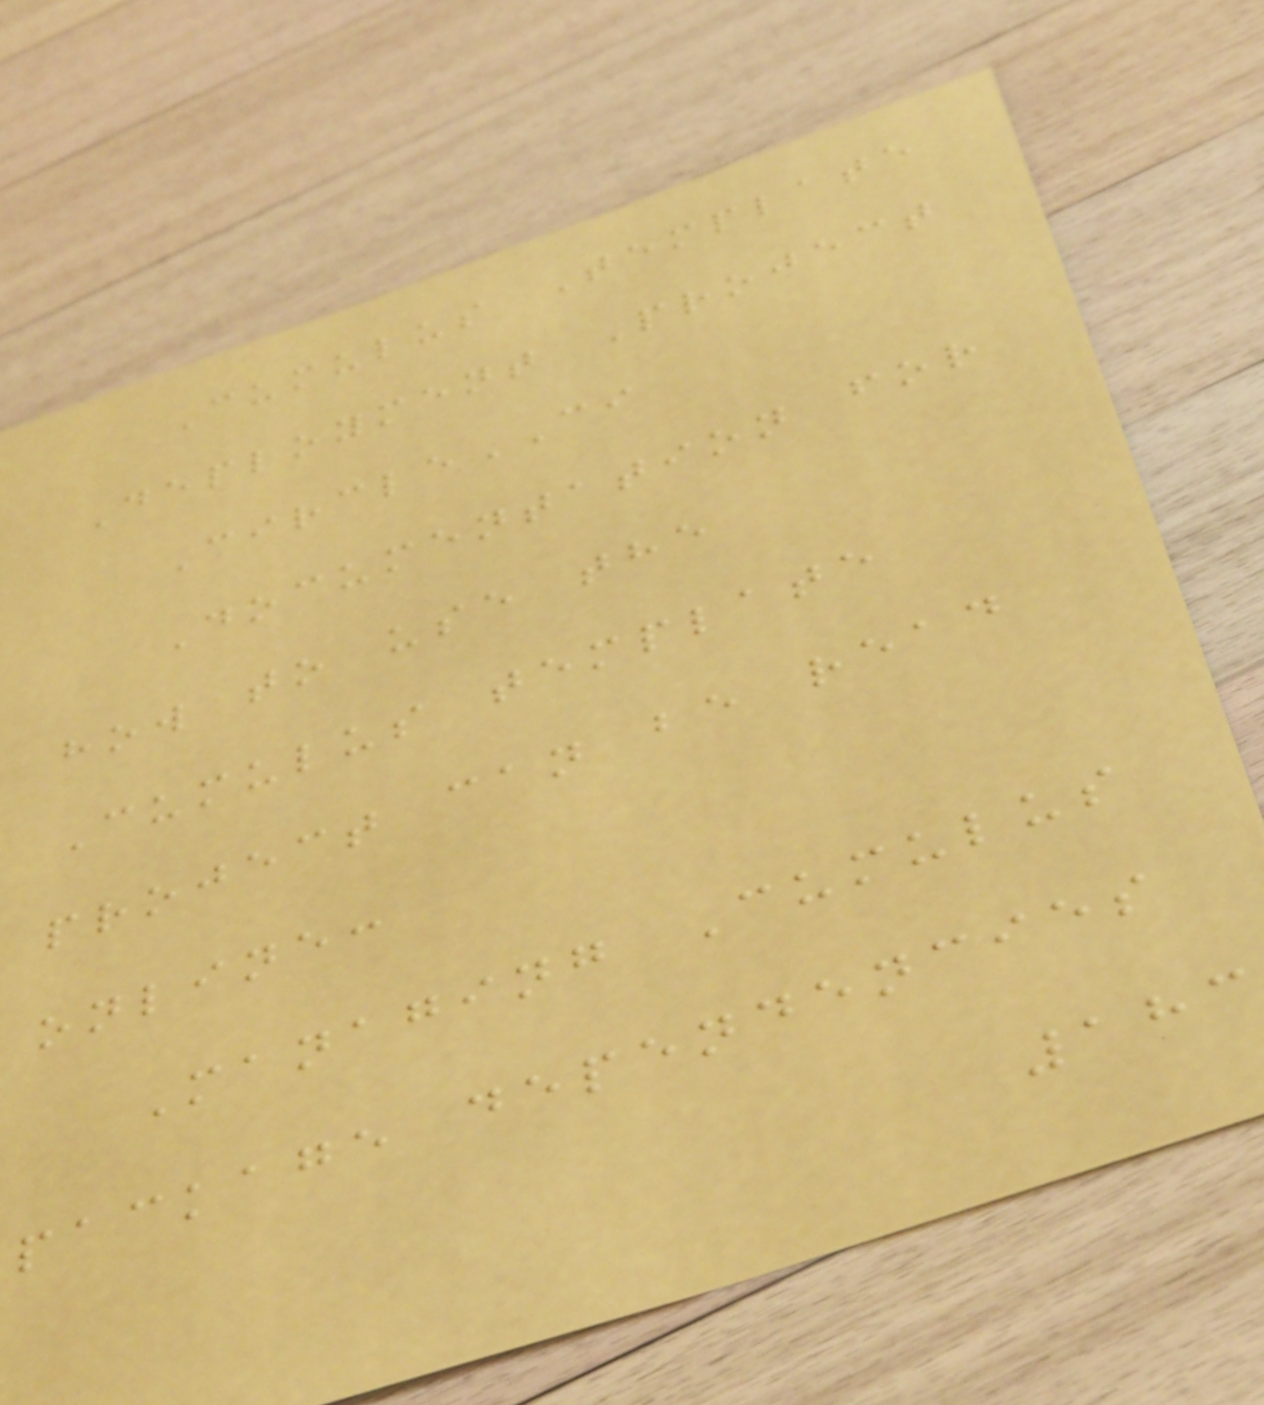Cumulus Template
Deployment Project
CircleCI
Documentation for
how to use the
Cumulus template
project can be read
online:
Managing Cumulus
package dependencies
183
